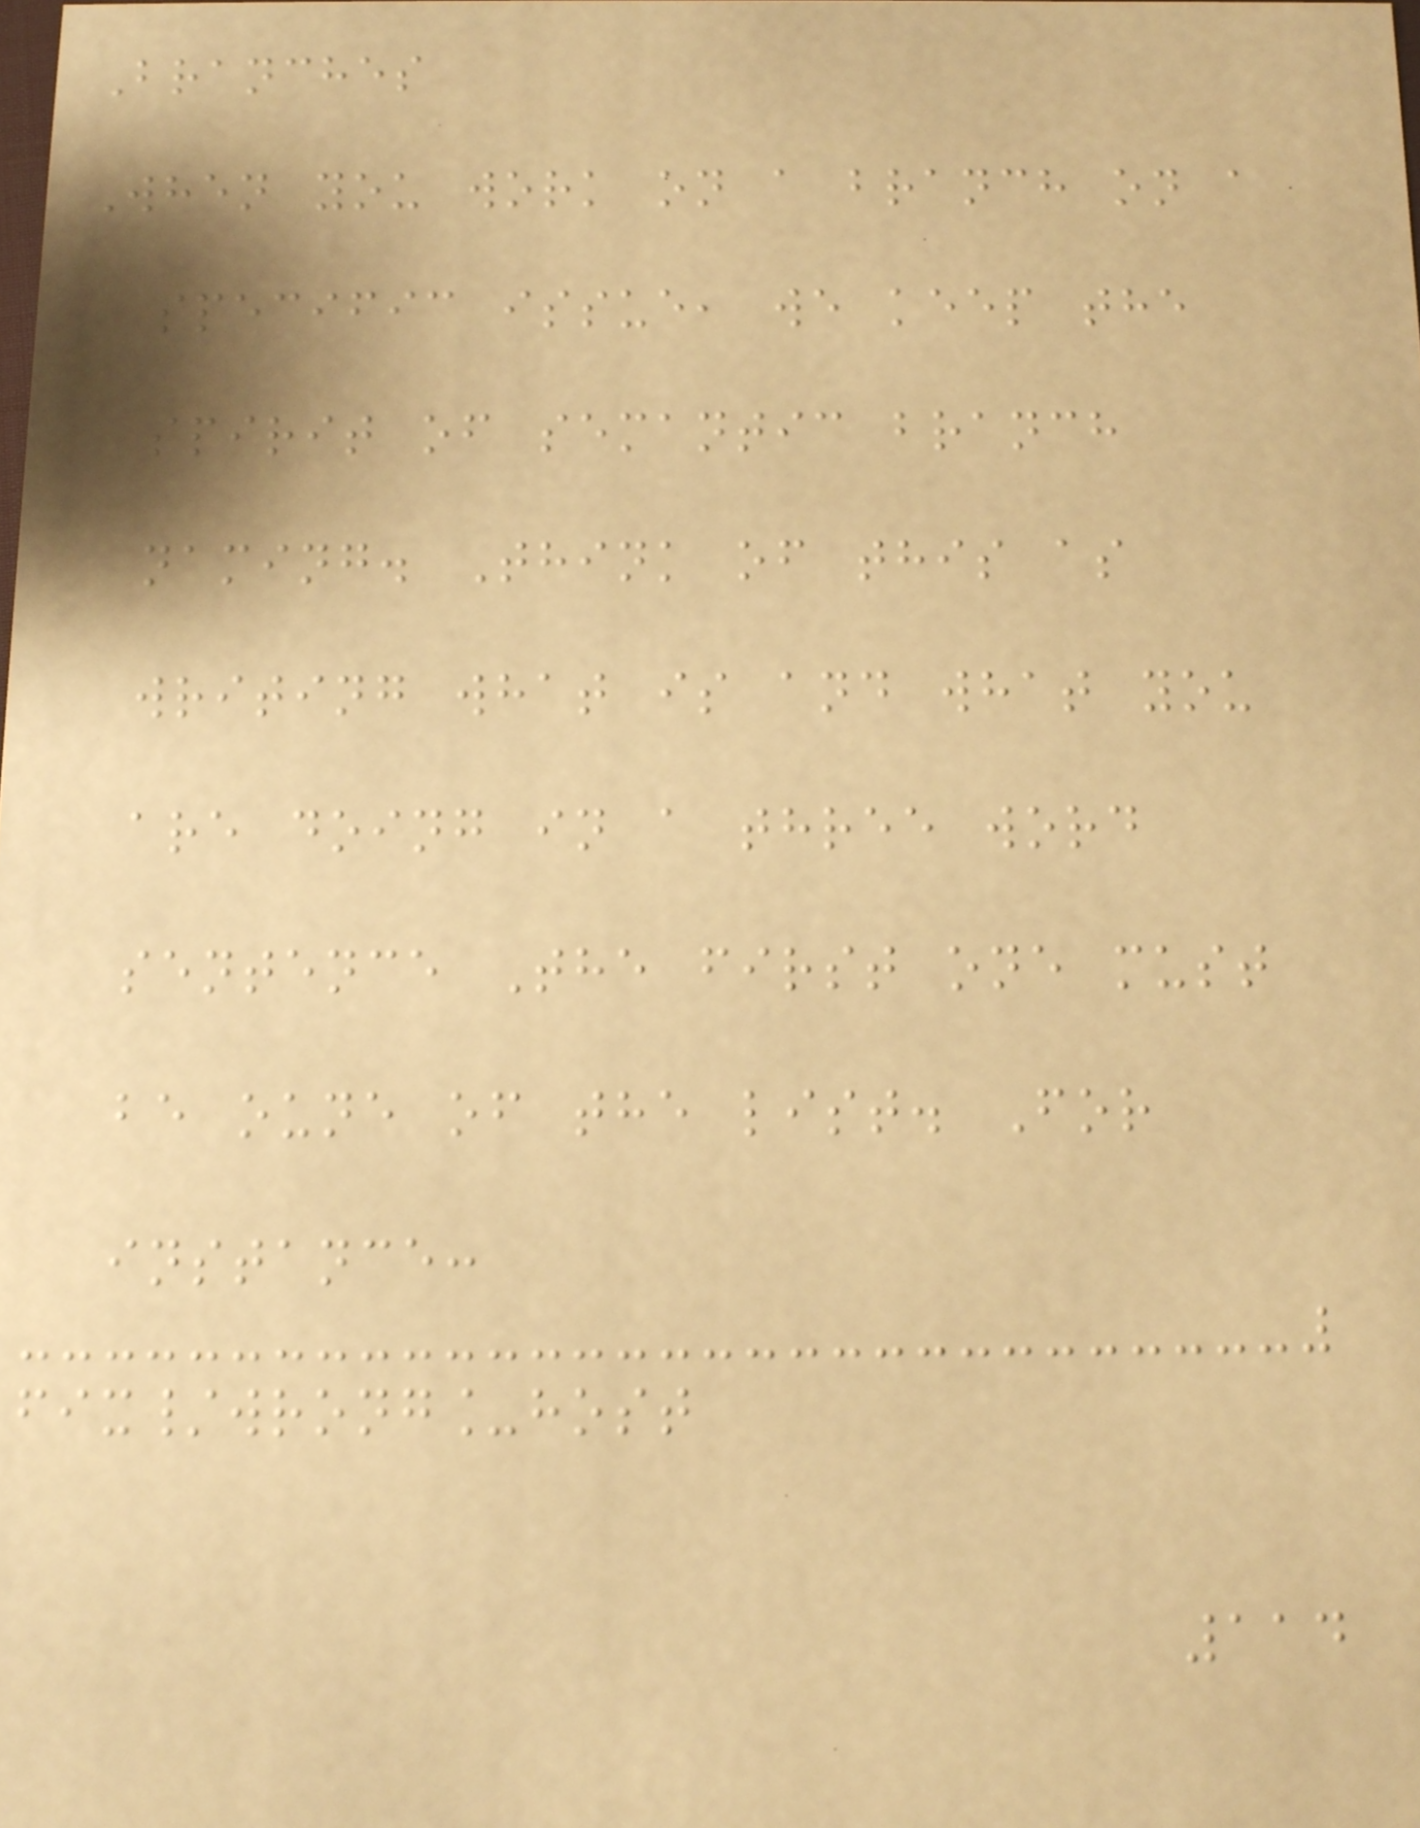Branches
When you work on a branch on a
specific issue, we keep the
spirit of semantic branch
naming. Think of this as
writing what is and what you
are doing in a three word
sentence The first one must
be oune of the list. For
instance:
fix/wrong_host
114
